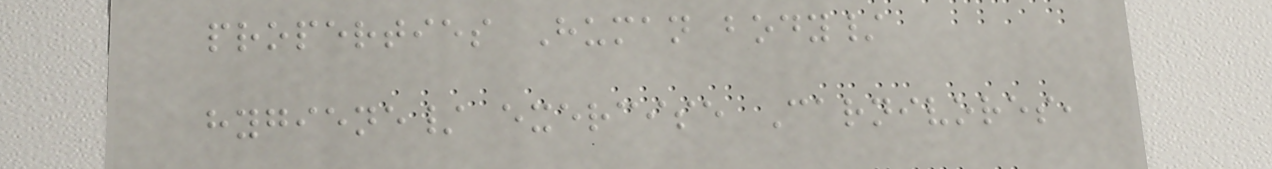properties Human body/
hygiene/ exercise Carnivores,
